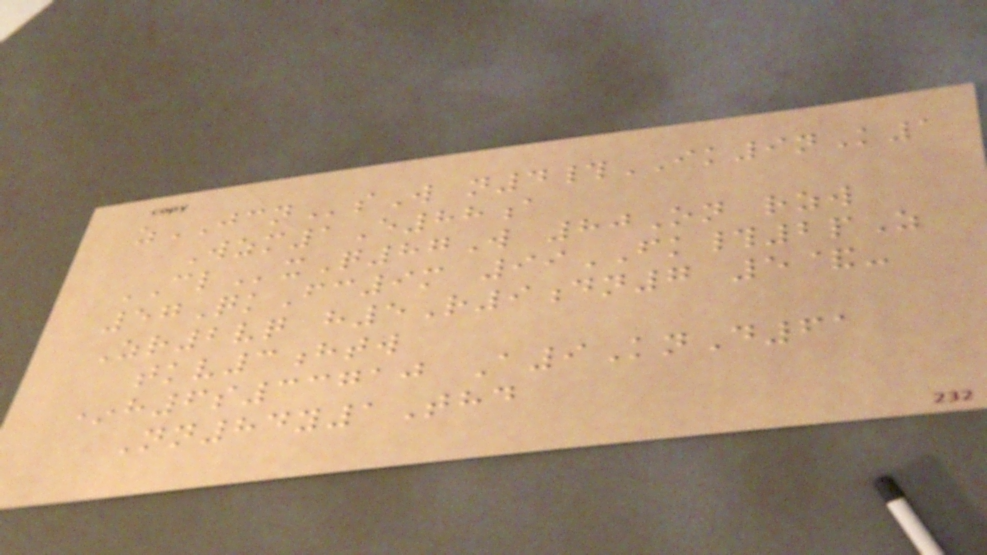zJCNsW n4#IK9nK1
Wzm1E88a
CLxQ87W 80On rzw
57QkFc9m 99FK#2pZ
Zr2vq h5R9dn7 5&-
tkv3htw
*h6s33710 A9KnD61
Nn84y1Thd
